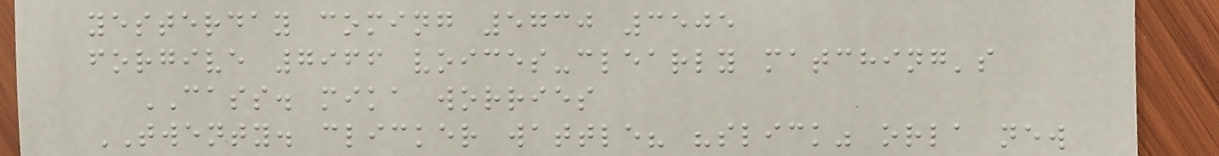yesterday coming 5730 3505
forgive 7966 voices-clearly matching's
CASS. mika worries
TWENTY. clicker wattle? "slick" orla new
